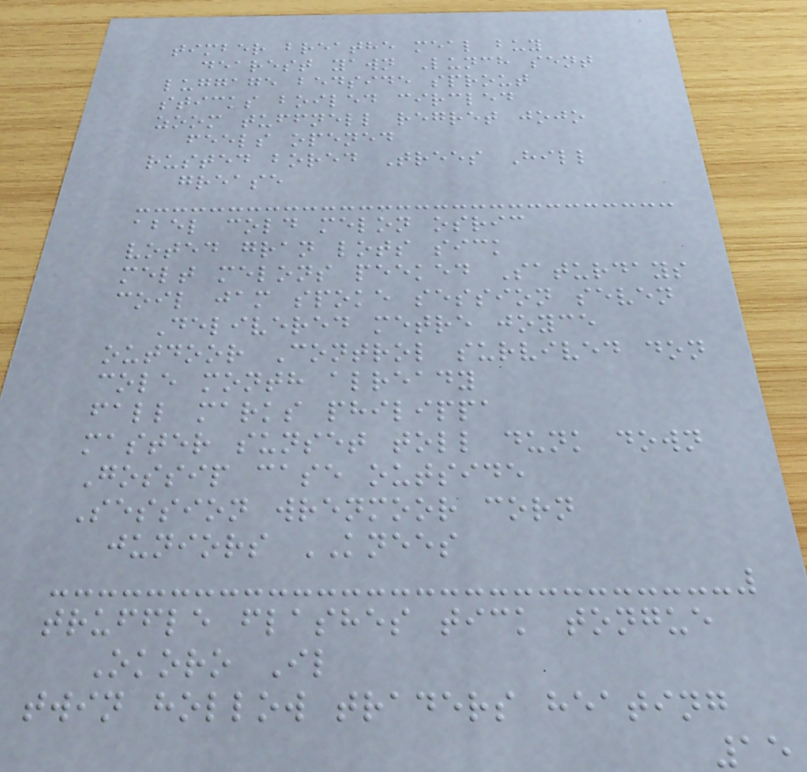timber breathe meal buy
dearest yawn Lunch sent
luggage bedside sprout
sticks boiled circled
zoom tuffnell regret jojo
feels opened
rusted bored Trees Hill
grease
abel cold melon osric
voted gran lots sick
melt melons peeked Saturdays
coil jam spoke session seven
Delivered metre joyce
outdoor Control survived don
cole month already
fall marks philippa
master sunset toll dunk down
Gossip case outside
Session wrenmoor corn
juniors KNEES
truffle flashes tick tongue
Okoro Il
twin hollow traders heating
15
